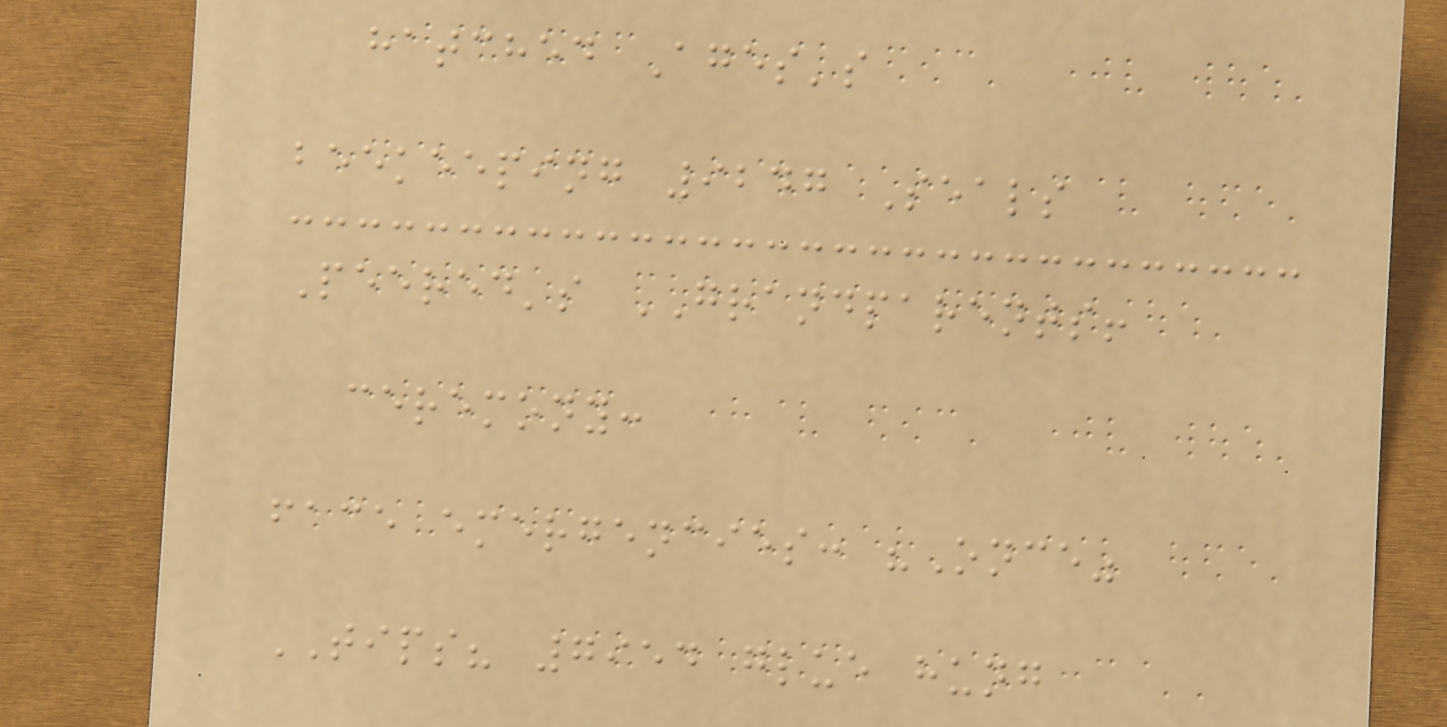hatched Ages's
beekeeping 9247 Seals
Peered's GRANDPARENTS!
ceremony:
face emergencies: "Once"
TIPS? 7954 glue hung
